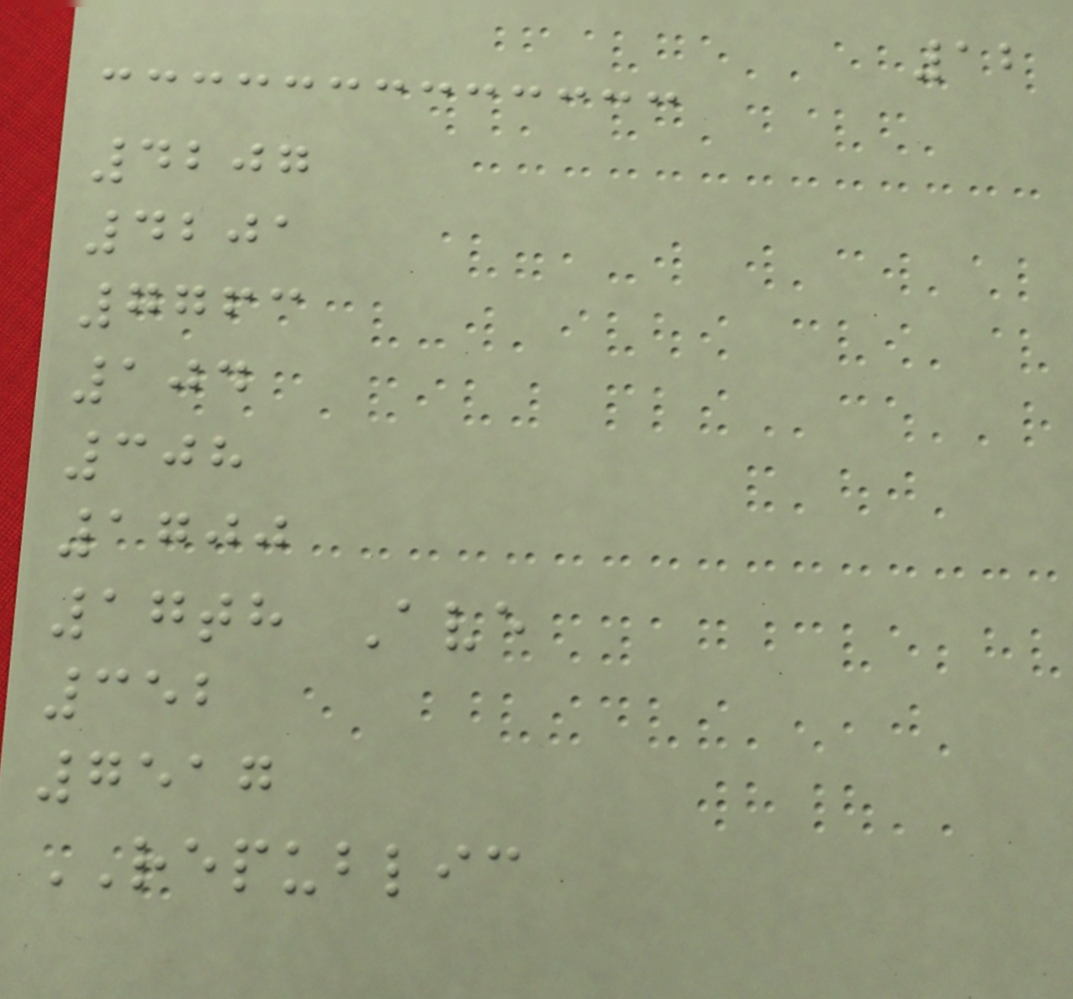12
4207
4201
7763
104
308
1700
17th Ave
352
7517
REPUBLIC
